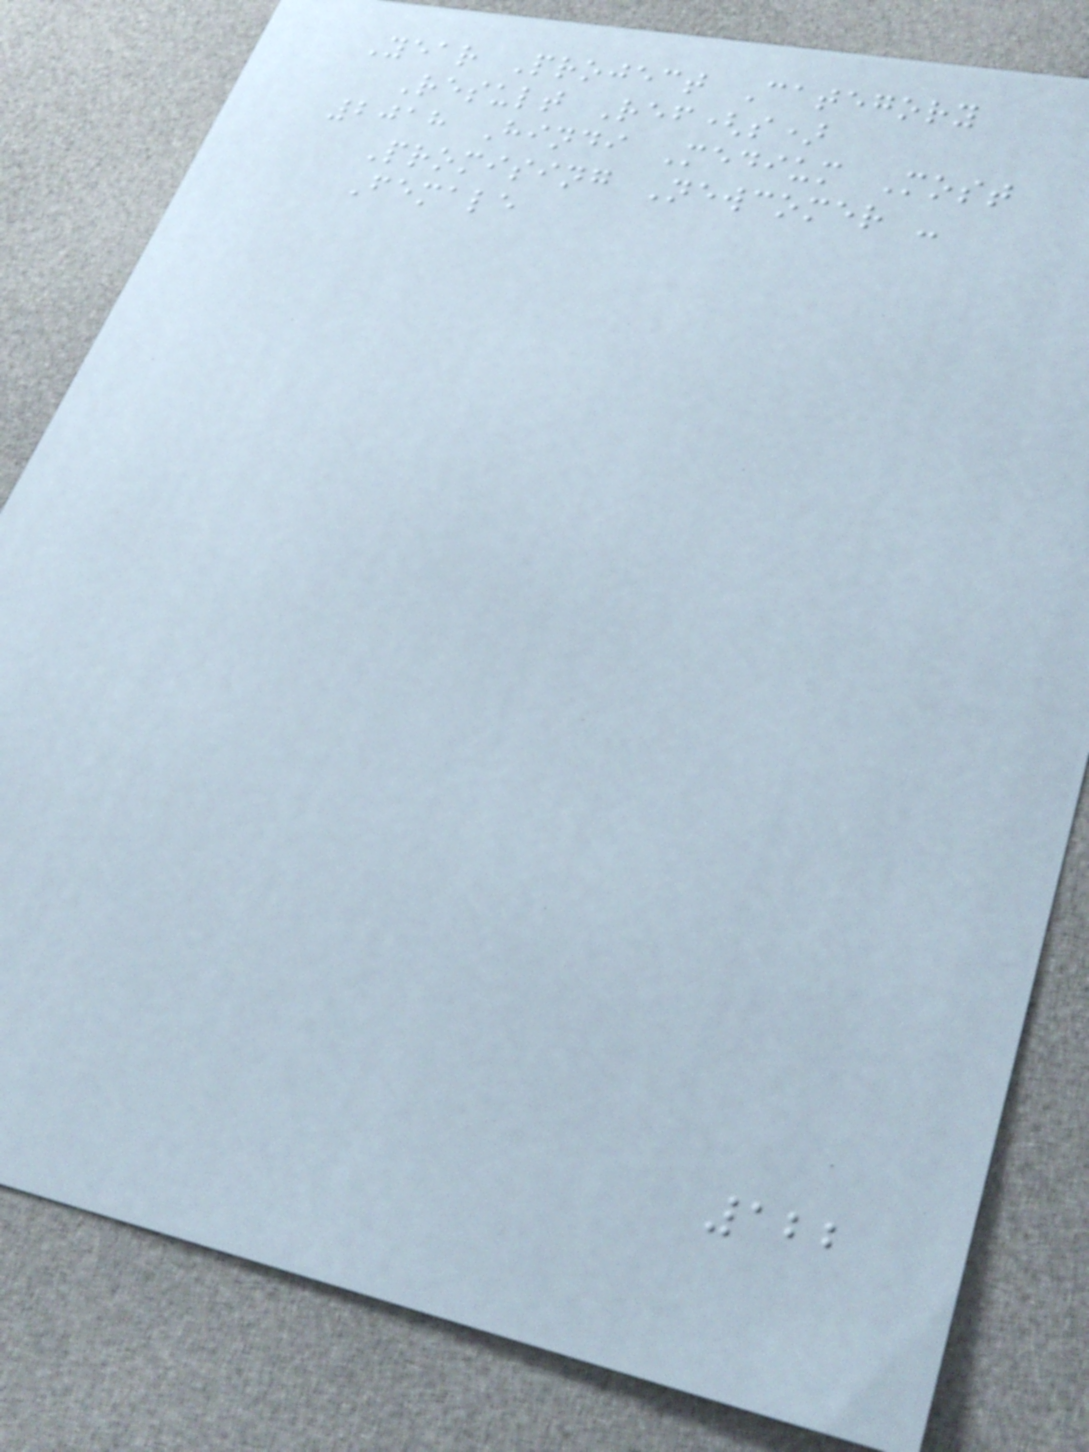Year Project Category
Result Ref(s)
2018 Hindi Medium Most
Promising Newcomer -
Female
122
